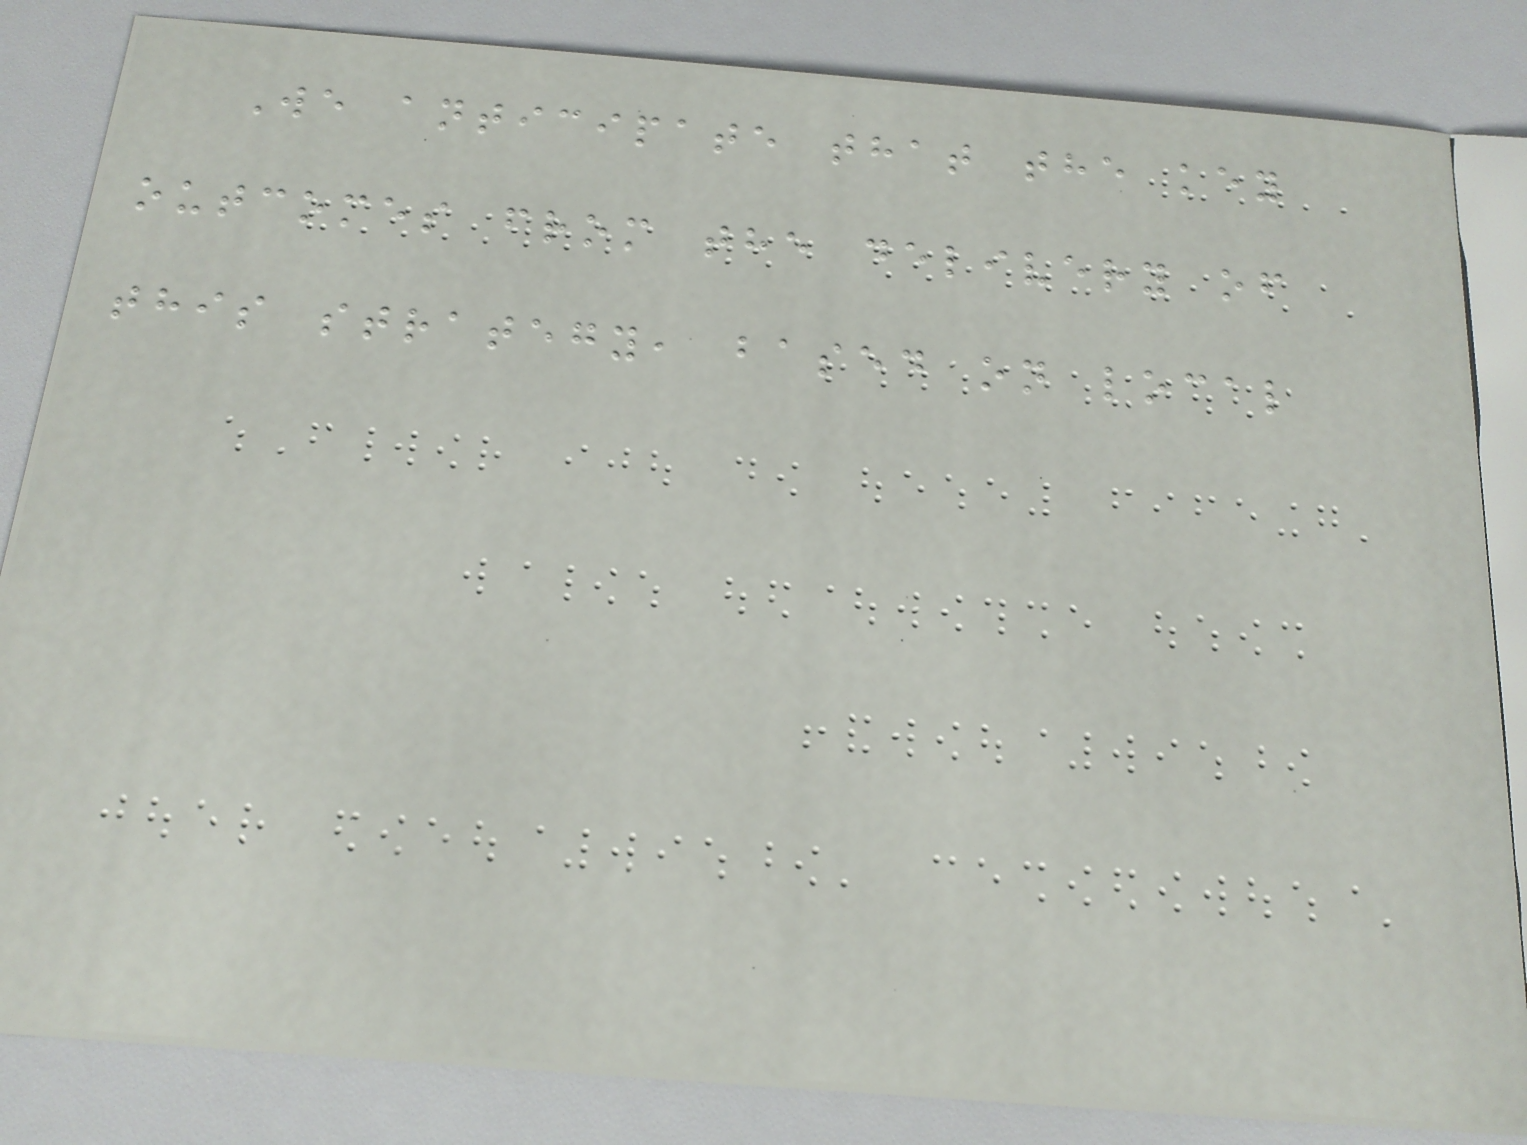We anticipate that the key
outcomes from the delivery of
this strategy, based on local
